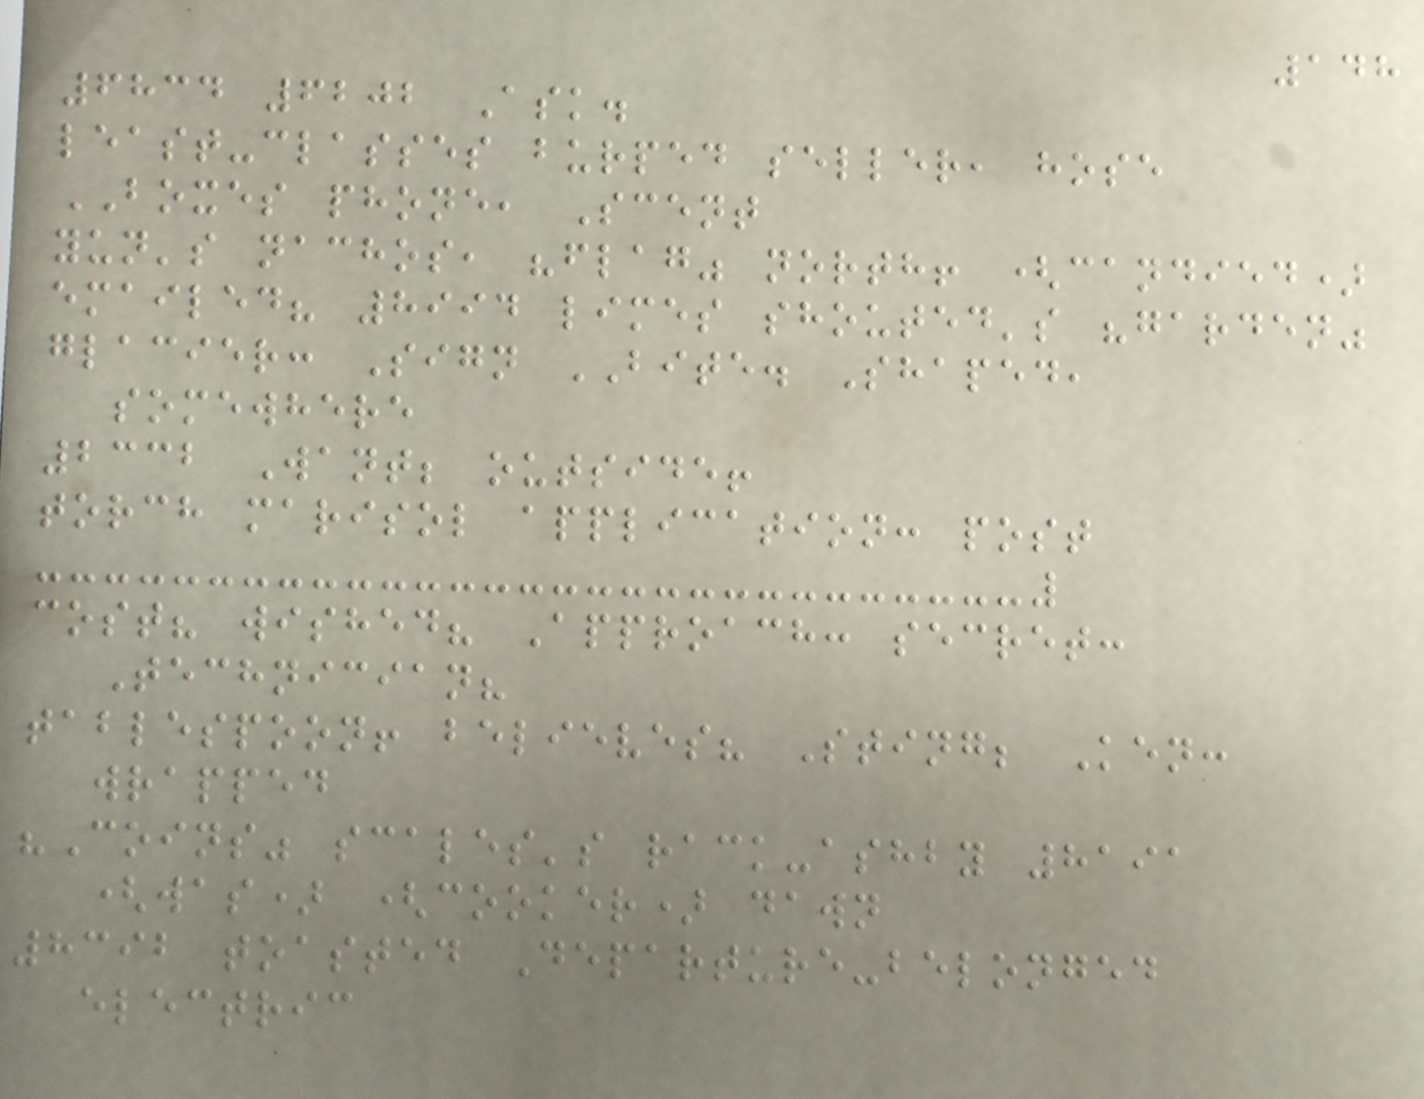148
6834 6202 Ask.
least-classes burped seller, hose
BOXES phone, Scent
yun's nachos, "flag" north! (candied)
emailed? 8994 limes shouted's "garden"
glacier: Sign BITE. Shaped,
somewhere
2332 Want; outside!
torch marisol application: post
cost? wished? Approach: secret:
Technician?
tablespoon! believes? Sting; Ken:
wrapped
"Coins" scales's rack-ashby 8191
(was) (cooker) dawn
8392 toasted Departure-belonged
electric
